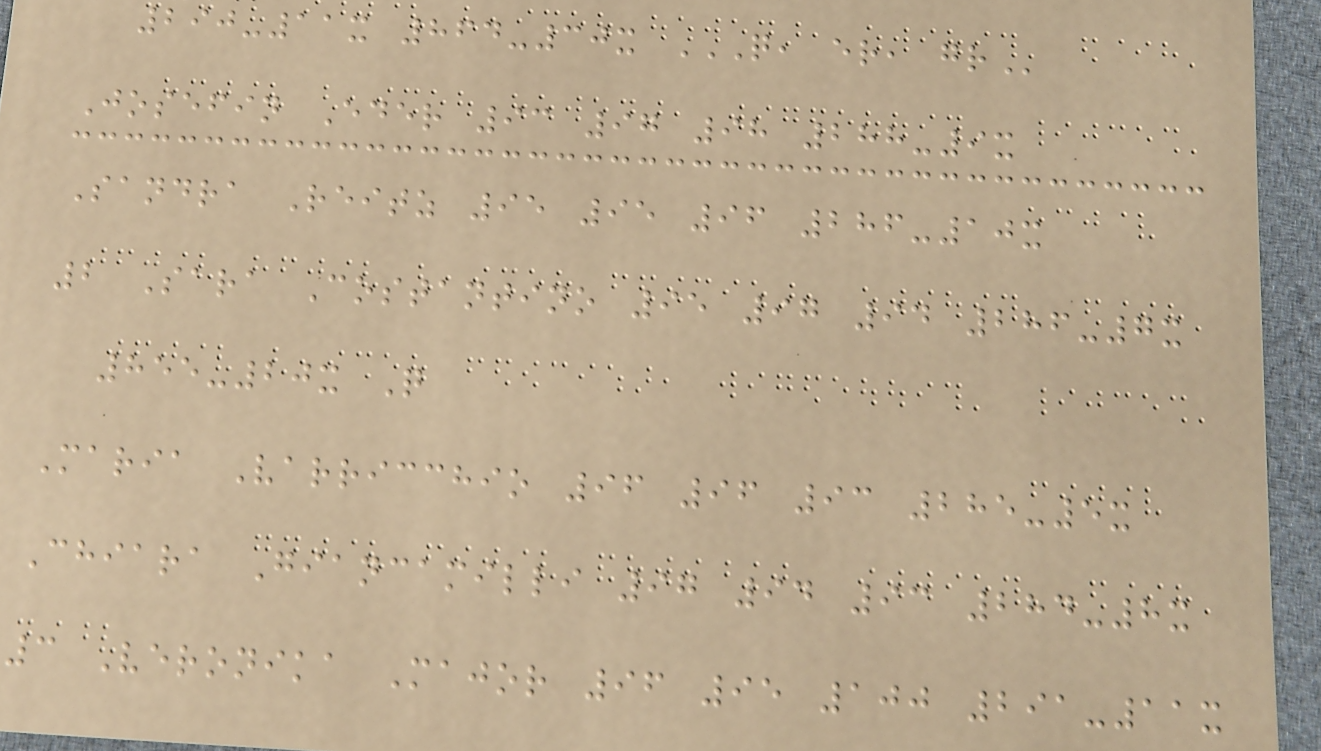290-11x 864-30x Q, ER, GR
Josefin Eder 93 97 98 288-9x
Sandra Reitz 95 95 96 286-10x
2 Sara Costantino 95 97 94 286-7x
855-20x Q
Maria Varricchio 96 96 93 285-5x
Chiara Giancamilli 97 94 93 284-8x
3 Veronika Major 96 95 100 291-11x
